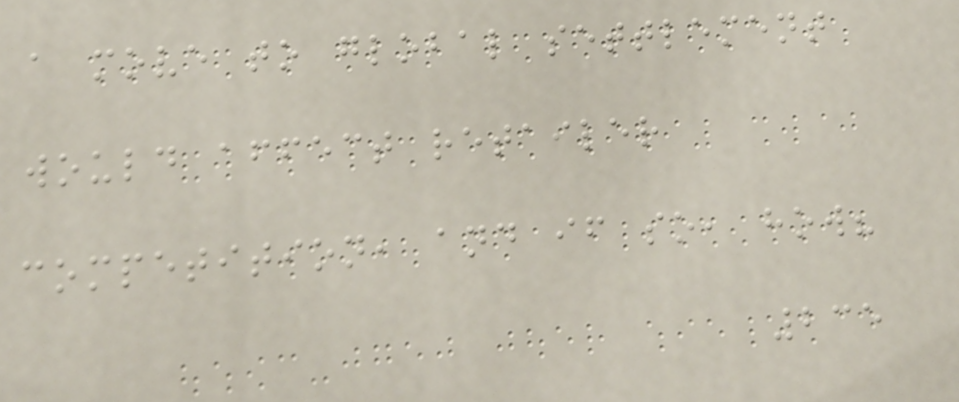a move to global settlement
would affect retailer
competition, and if so, how?
235
